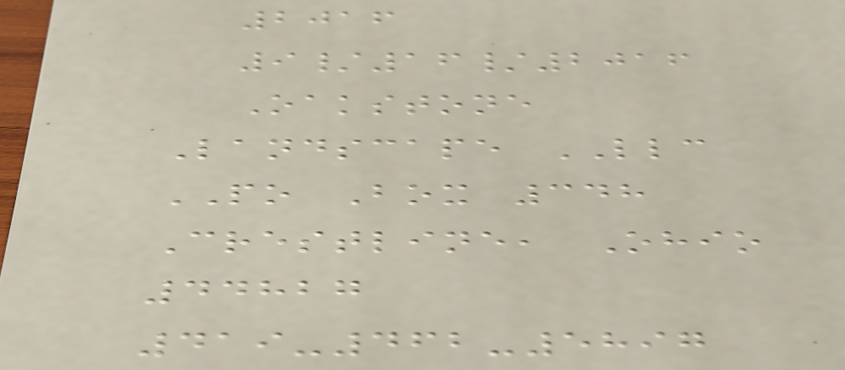2016
9/16/2016
Oakstone
Landscape LLC
PO Box 348
Crestline, Ohio
44827
419-462-5897
